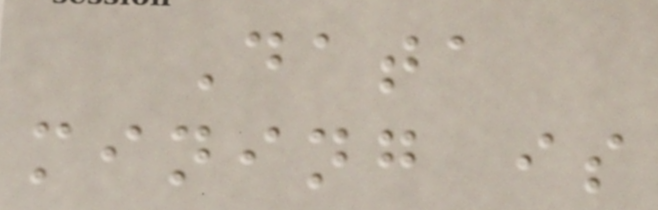Data
mining is
